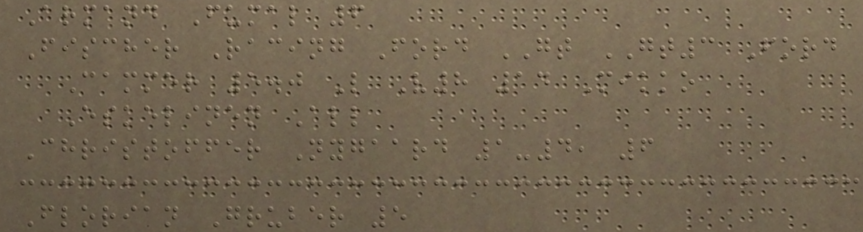Armand Fumal 6
Fischer Racing Ford GT GT3 Ford
Cammer 5.0 L V8 14 Mikko
Eskelinen All
Christoffer Nygaard 1-4, 6
Florian Gruber 5
